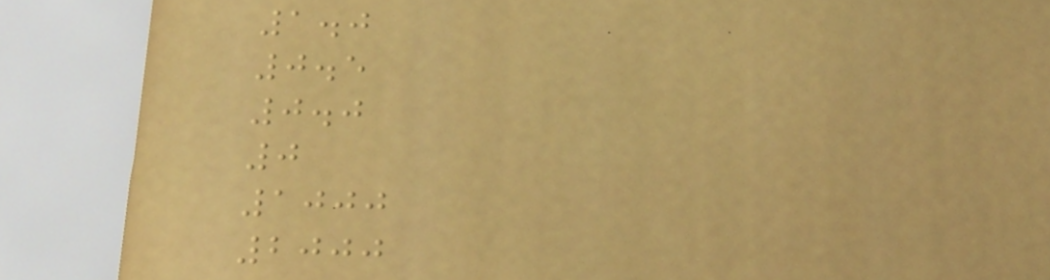1.0
0.5
0.0
0
1000
2000
